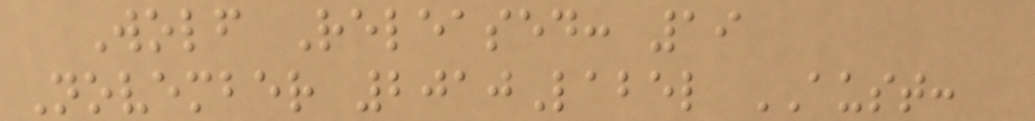Wolf Released: 19
November 2010Label AUST:
